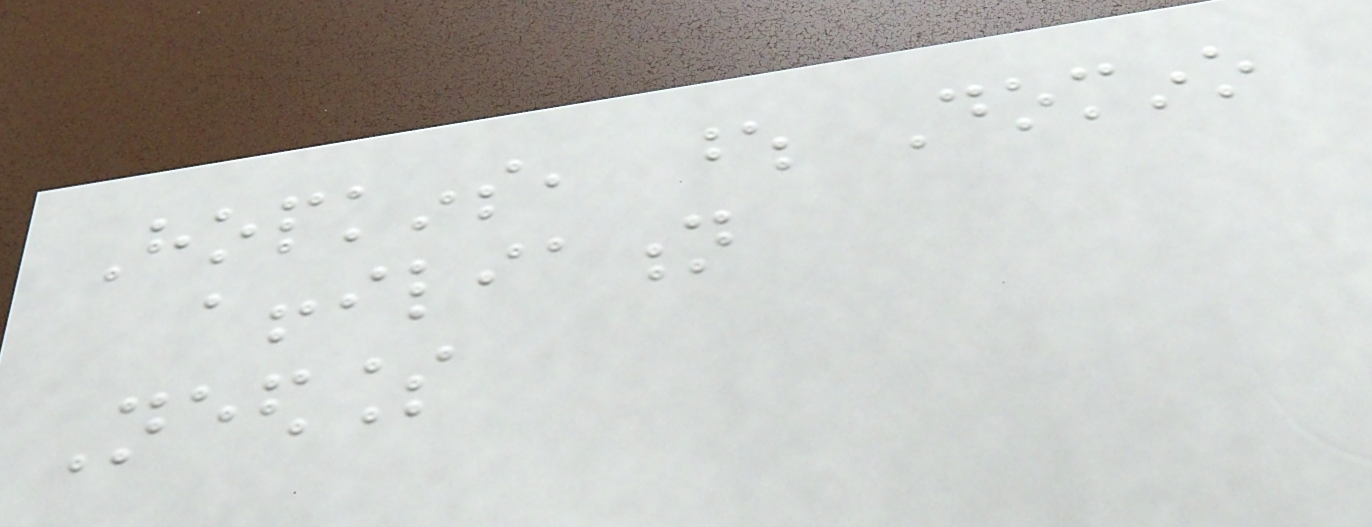Hopkins, whose Domino
affiliation
Needless
